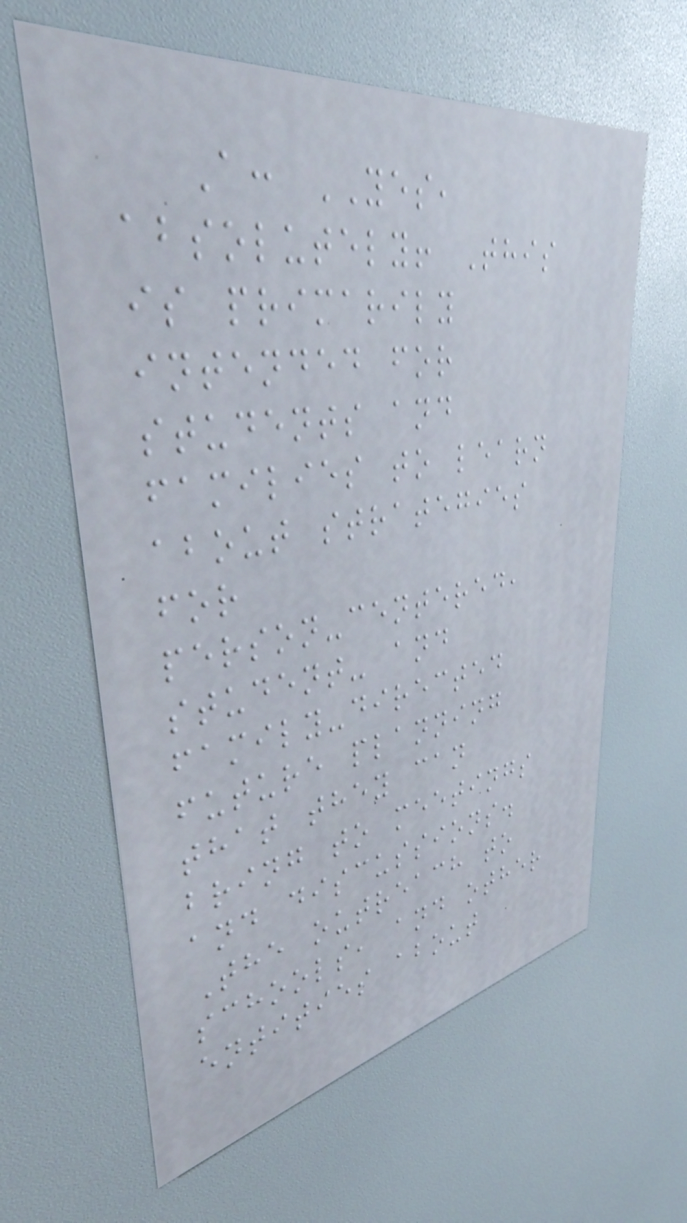A: YES,
absolutely! This
is primarily
intended for
students and
families to learn
about strategies
for
person-centered,
student- and
family-directed
future planning
that they can
bring to meetings
and discussions.
The outreach to
schools, and other
entities about
